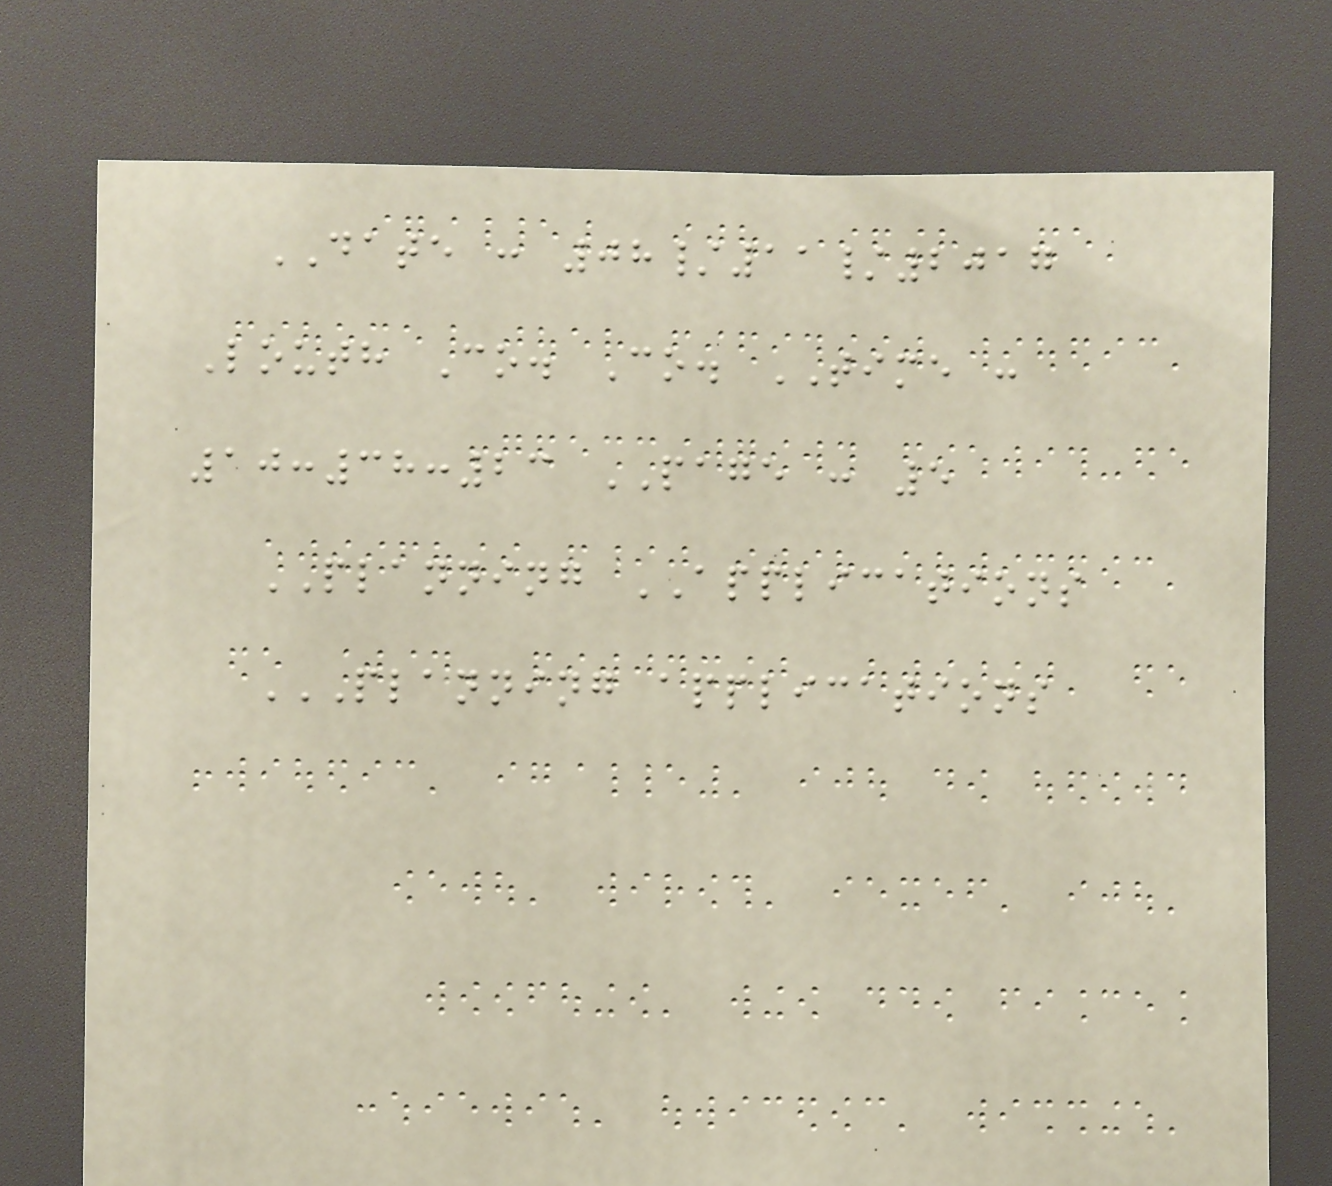DATE : 08/11/2017
Louth Co. Co. TIME :
10:38:23 PAGE : 5
PLANNING APPLICATIONS
PLANNING APPLICATIONS
